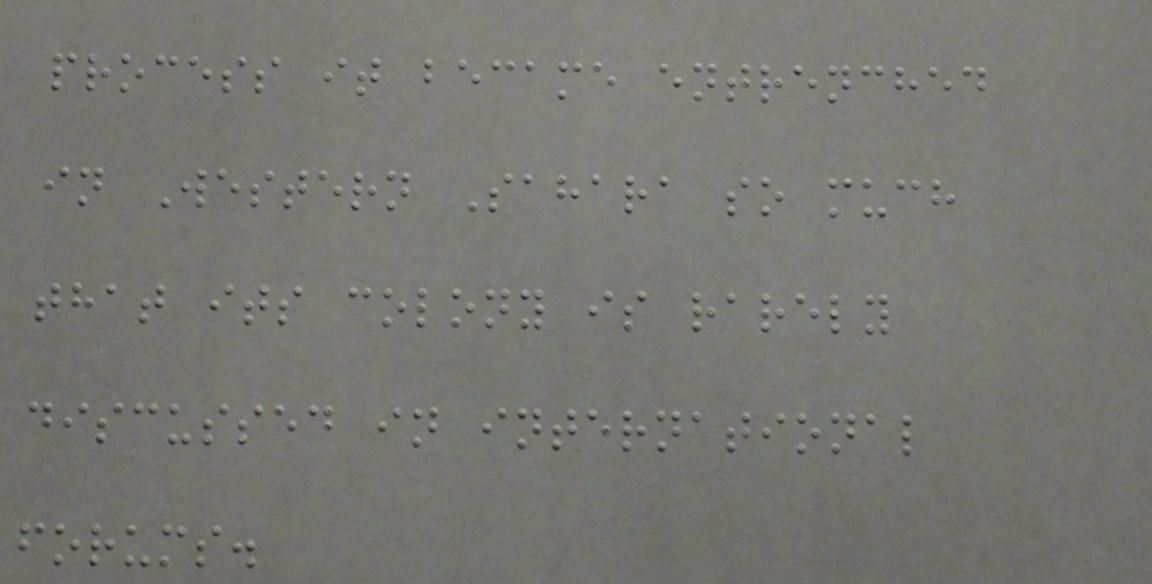process it became entrenched
in Western Sahara so much
that its colony is rarely
discussed in international
forums.
